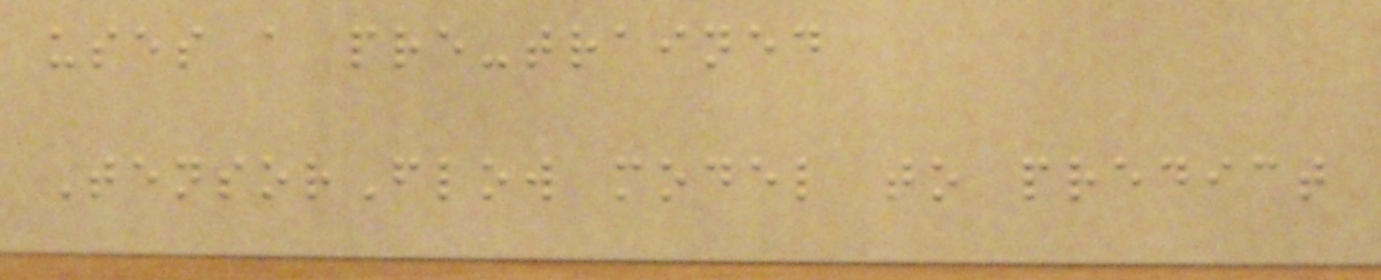uses a pre-trained
TensorFlow model to predict
